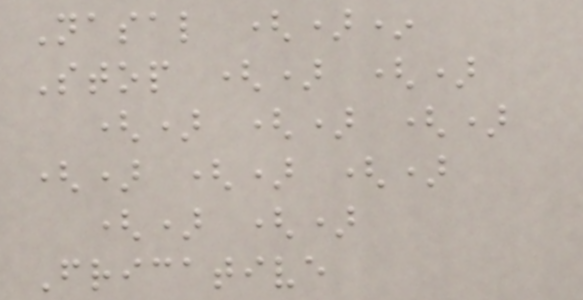Nasal ()*
Stop () ()
() () ()
() () ()
() ()
Fricative
